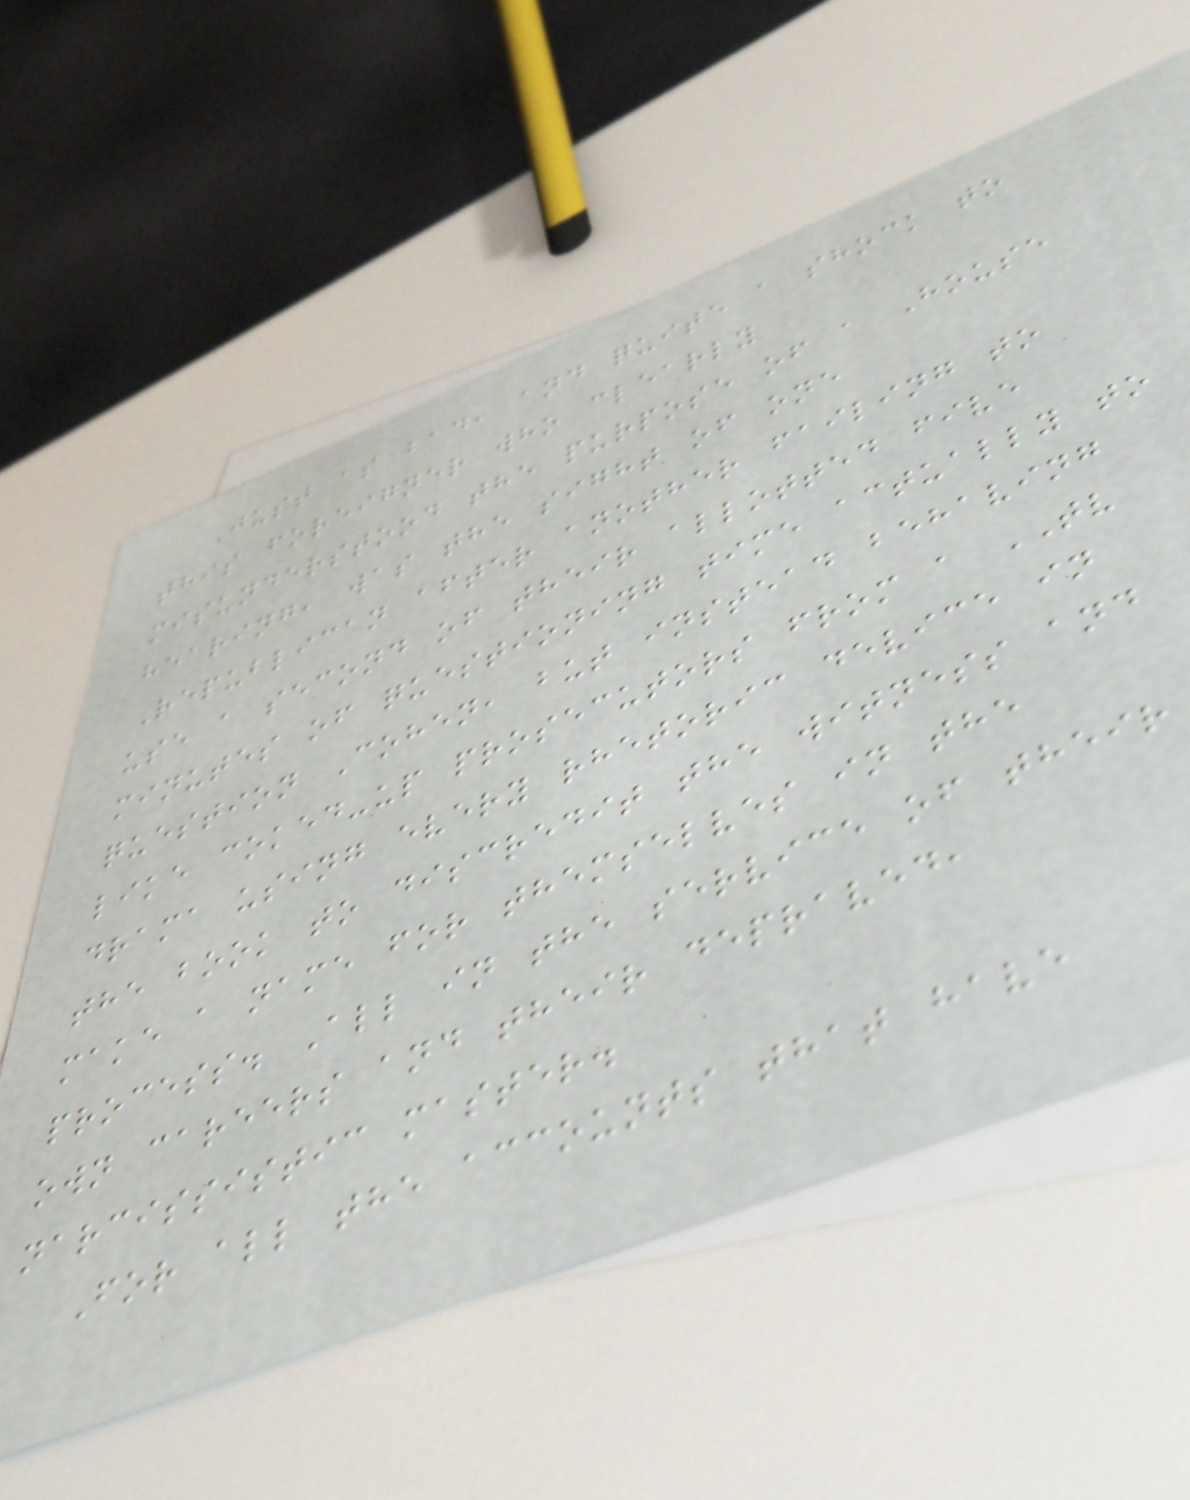Just as bad, and quite a shock to
this foreigner who clearly
misunderstood the purpose of a House
hearing, was the sight of one
Republican after another failing to
use a second of their allotted five
minutes of questioning time actually to
question Cohen, but instead behaving
like coked-up prosecutors from a TV
drama using every rhetoric device in
the book to discredit the witness and
make a name for themselves in the
process. All in the service of their
own careers and their depraved,
narcissistic master.
For all the accounts that have
